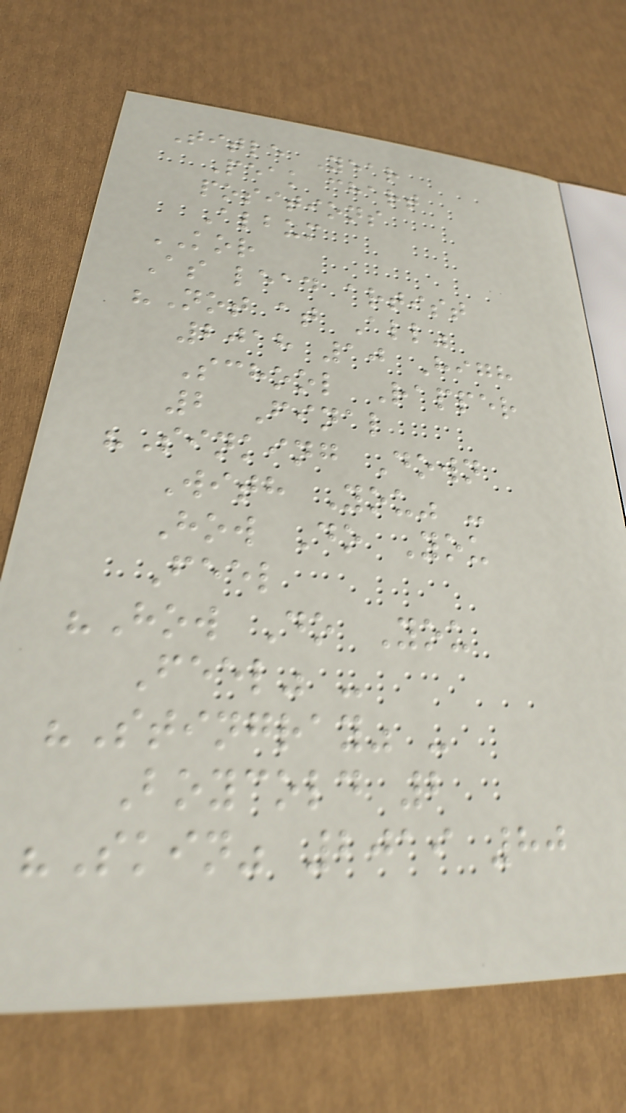Title Year
Peak chart
positions
Album
KOR
As lead artist
"Not at All"
2018 10 High
School Rapper
2 Final
"Sinking Down
With You" -
How Do You
Feel
"How Do You
Feel" -
"Stingray" -
Boycold 2
"Skin" 2019 80
